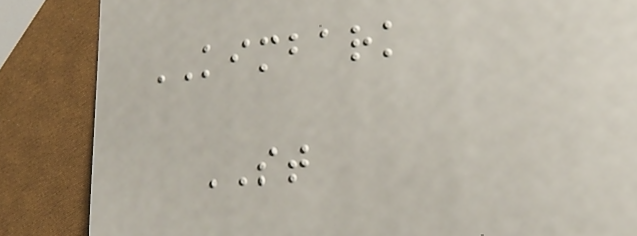KIMBARK
ST
